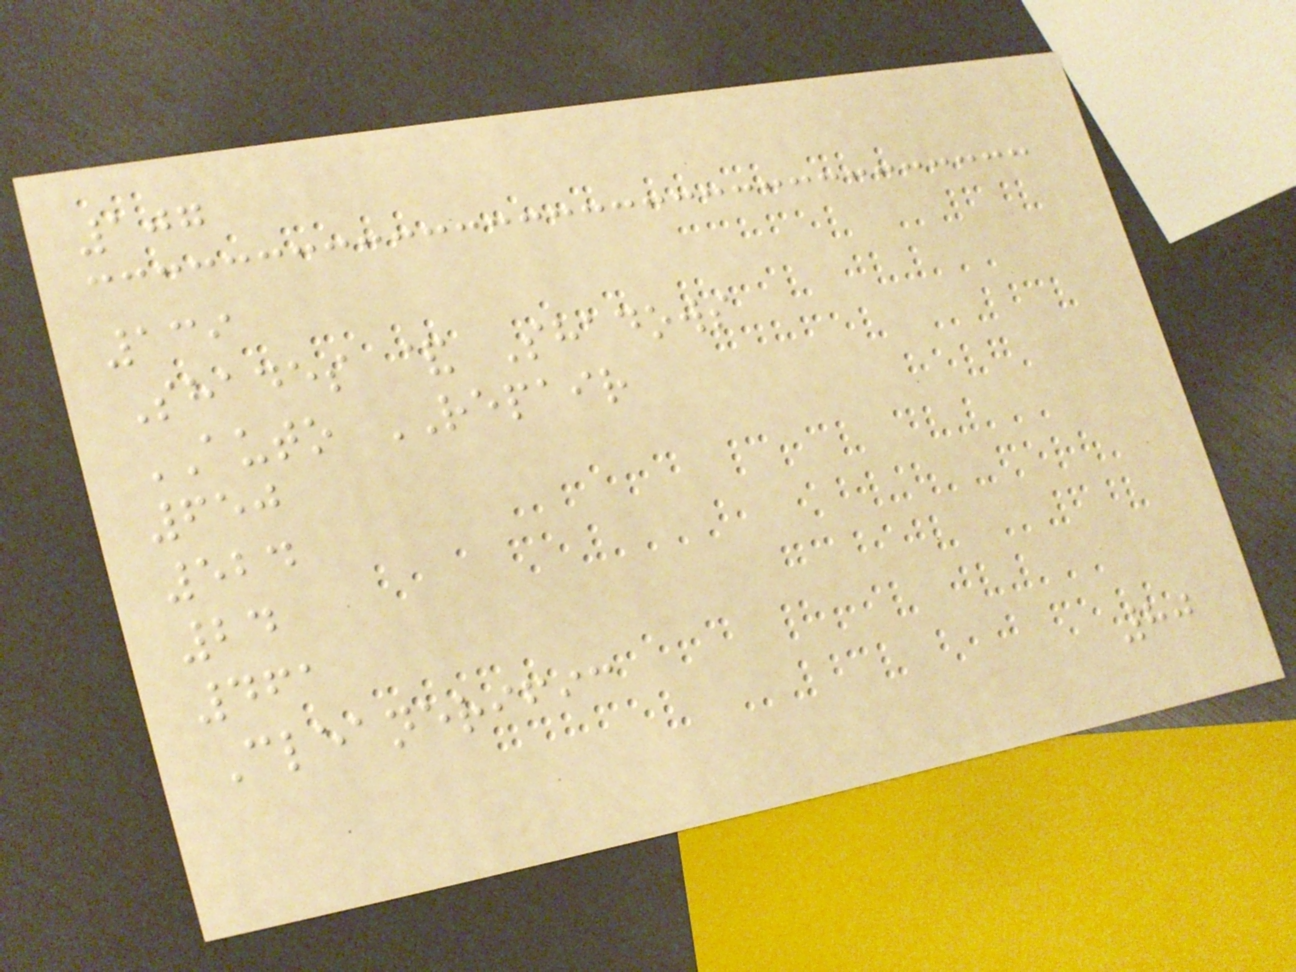107
139
Shades & Shadows
AUTO REPAIR
650
524
24
461
Cleanerific
80
